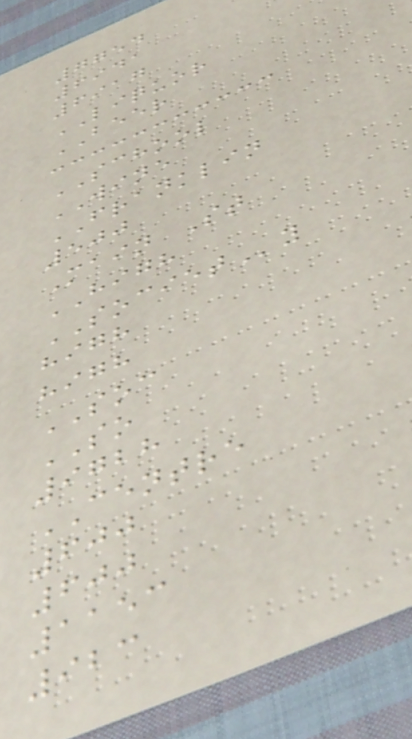7754
6941
6917
LIQUOR
BEER
SCHOOL
WINE
FRANKLIN
500
Main St
HIGH
SOCIETy
high
high
SOC
SO
9728
CENTRE
600
600
1153
923
